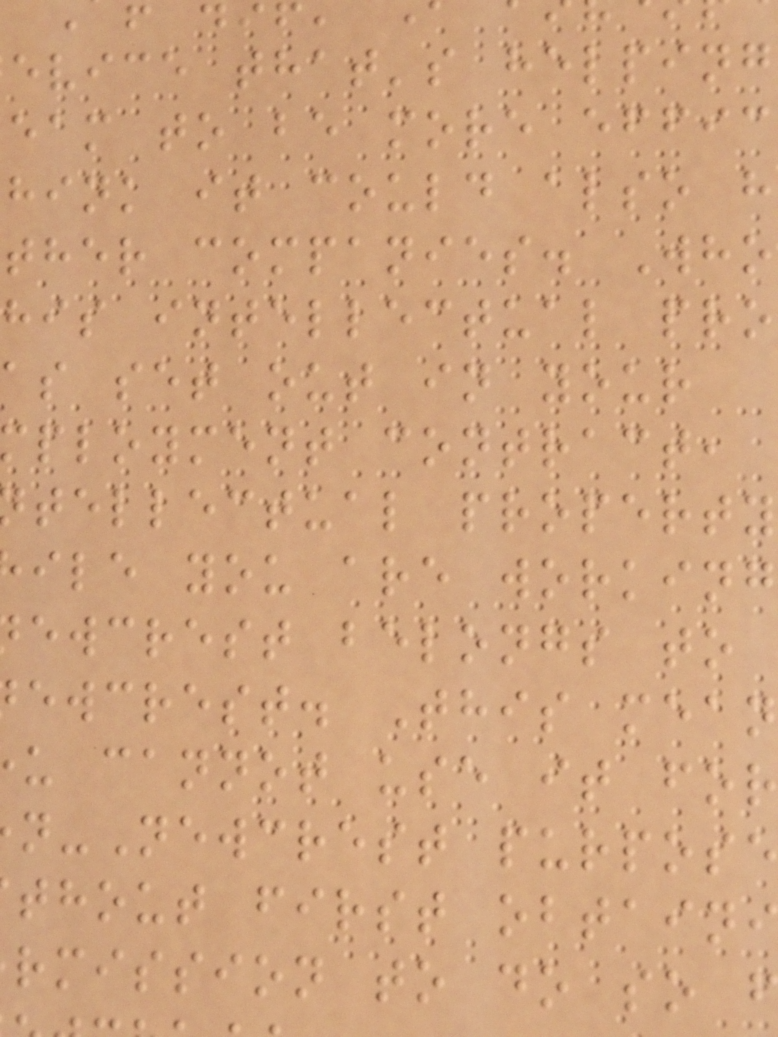evice that's helping
eam to be more effic
hink it could also h
ther companies. Who
his intellectual pro
as set out in your
ployment contract,
tellectual property
ile you are working
ewcrest belongs to
ewcrest. This mean
u cannot use it for
n-Newcrest purpose
thout first obtaini
rmission to do so
